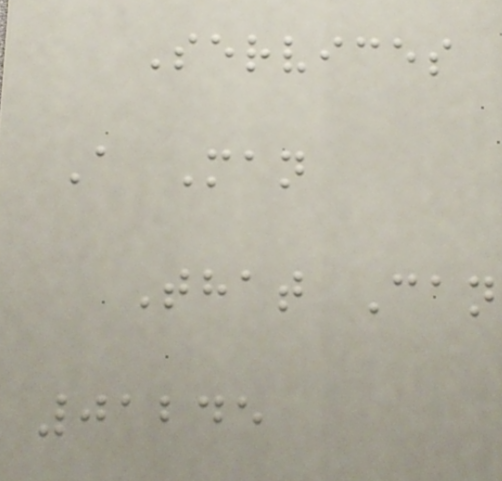Services
A Man
That Can
01245
